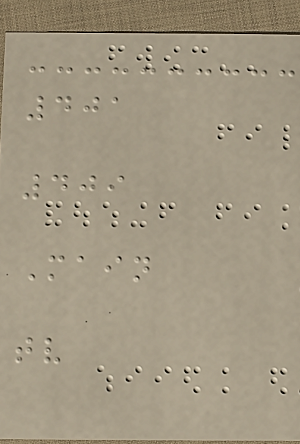401
409
Main
tv
